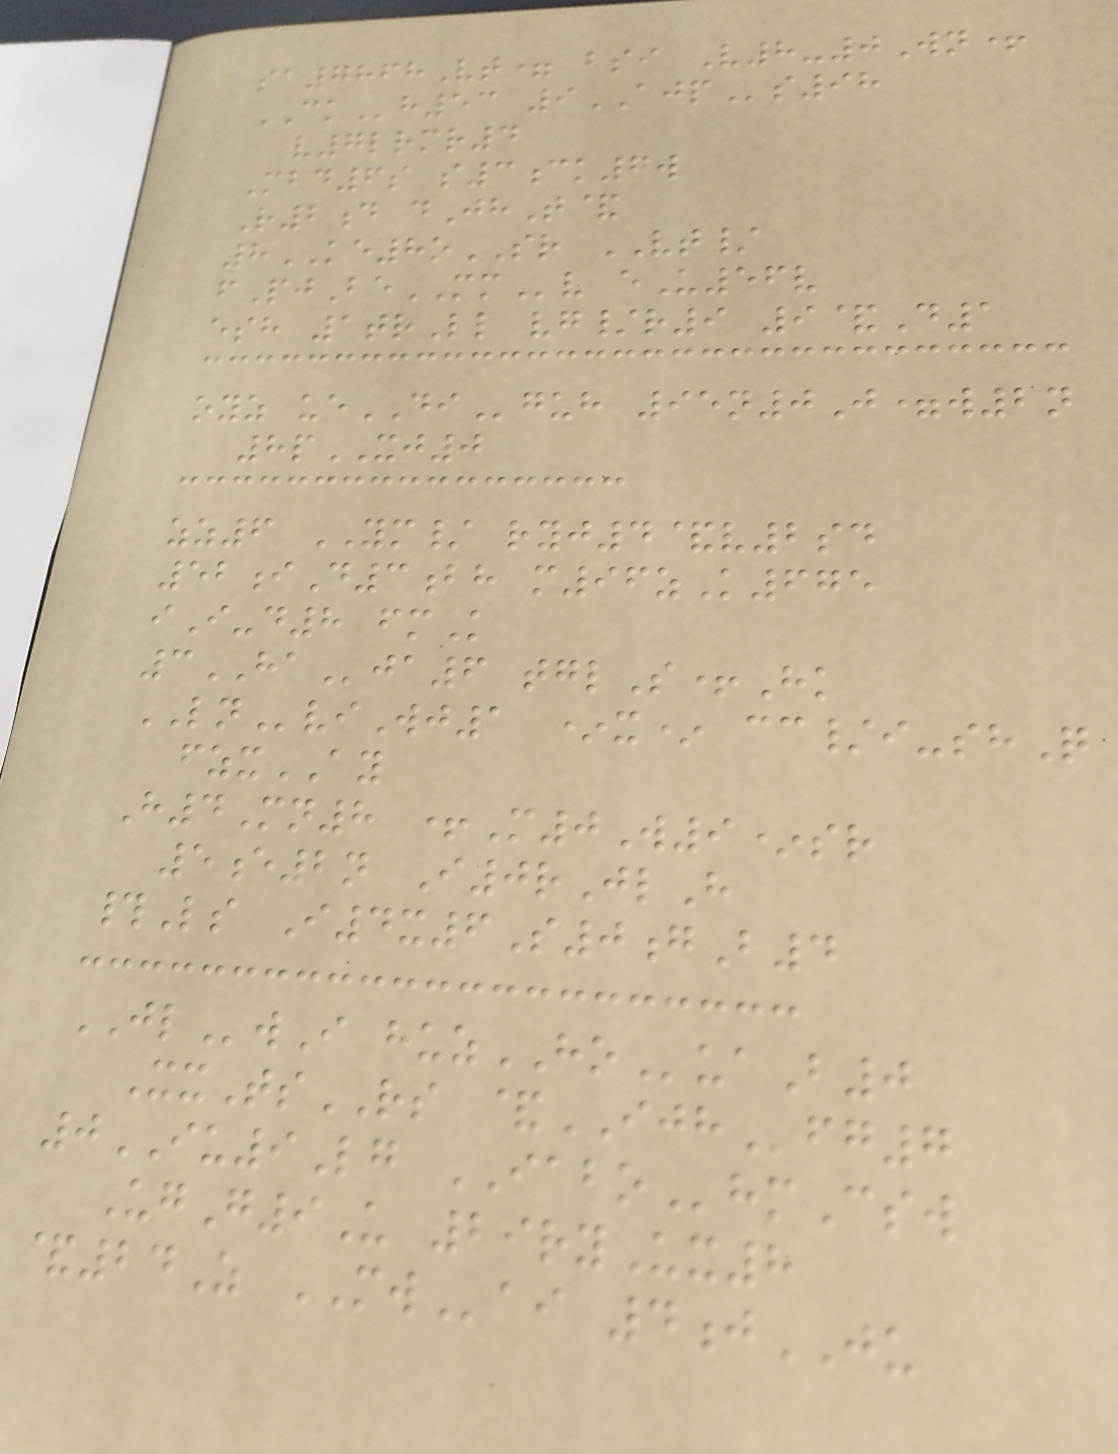sa7868Vt= bsi V8-0Wn+
CKh53 9AJPs98
v7lrmr4
Mbd6s s3ck7w
R2d dJhT&
8KE8oSR VT/
fPjBeMMv eU56v
esh 1trLl vg/r9 9&D1
oyz ueDIguh 95n0J=w2n
8pXJ0
zz6 YM/ ryj4&v2sd
52iD3bh m96zK675
iI-d8 fmK
3HAja6 tglS+Hk
LNviWj1 *x* cc/i-shQ
fzxAY
H4Mn8 +M0W9*sr
5e2n I0rJlH
#Ls I4x6S0gB4
JLwI huzHOuaB0
XxTsRS &IJHfg7
0IU9Lg IABOhmCsw
UgG9U 29ryUx8
&24Z MWai 4jJU
